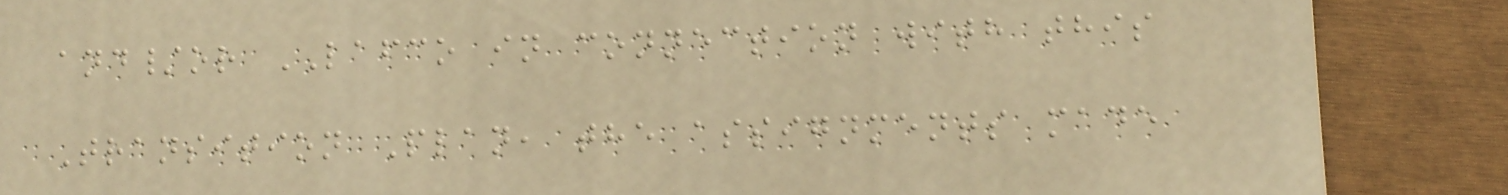and/or LAFCO in connection with this
Transition Plan, the assignments made
